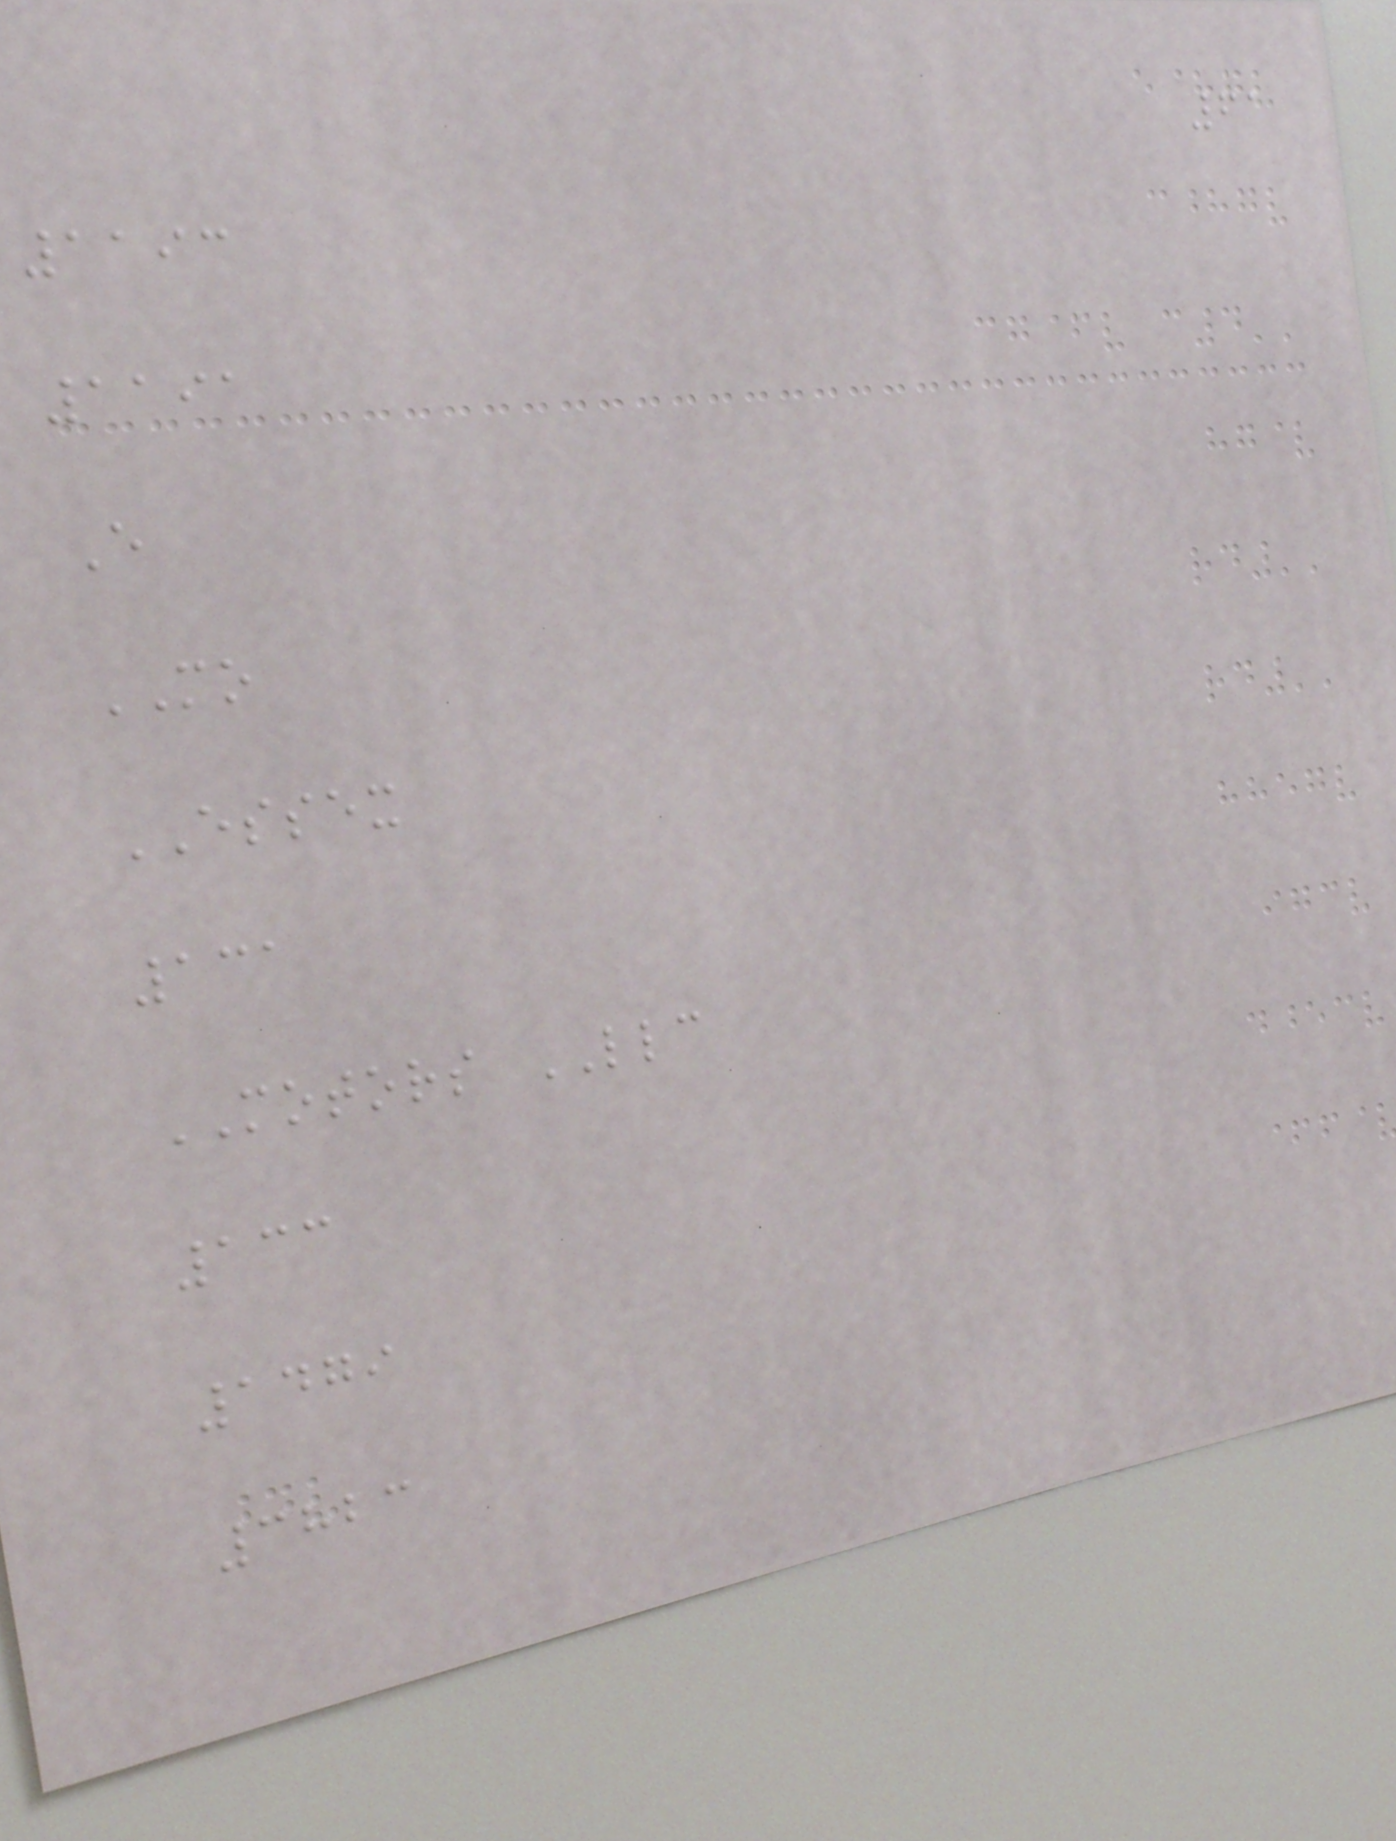61
1193
1191
E
MO
ESSEX
131
MOTORS LLC
133
1479
3823
